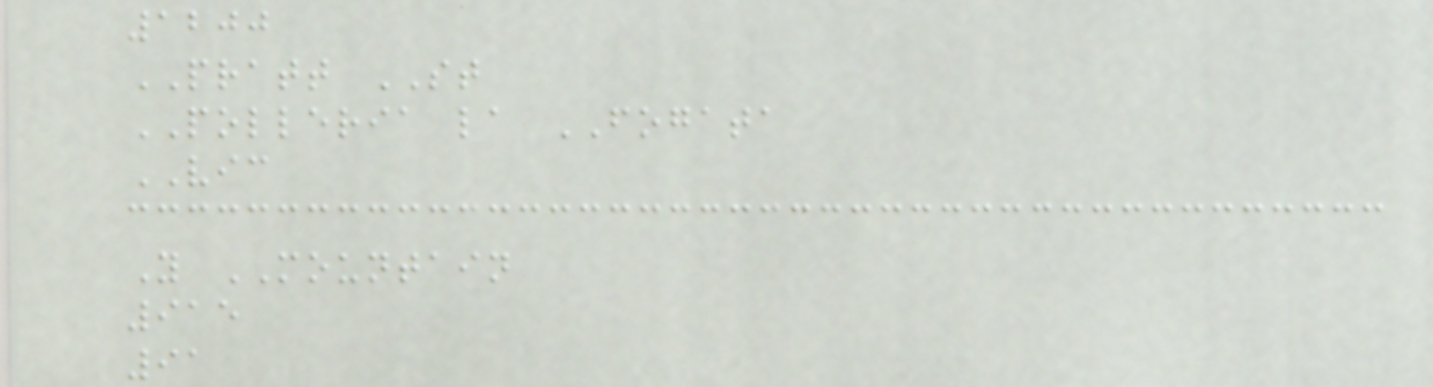1200
PRATT ST
POLLERIA la FOGATA
VIC
Y MOUNTAIN
915
91
